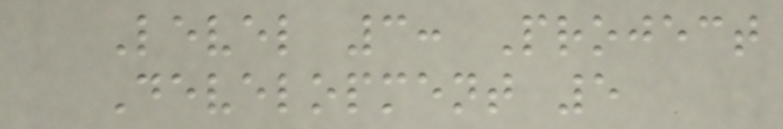Level 3: Project
Development 5
